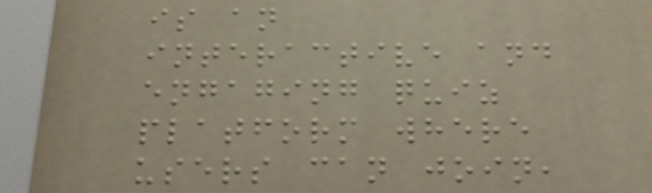is an
interactive and
engaging quiz
platform where
users can join,
